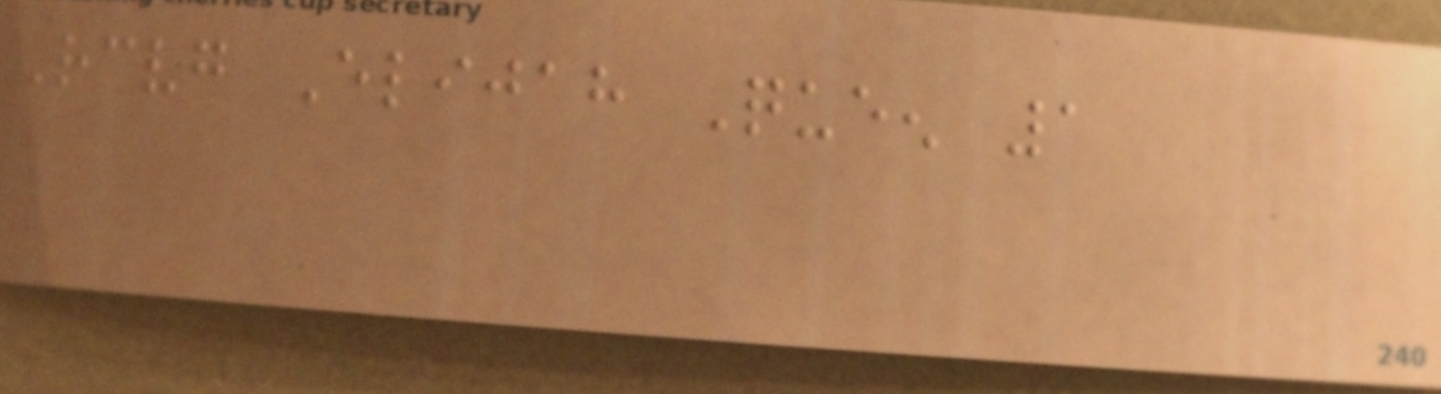Receiving Elijah Queen 1
